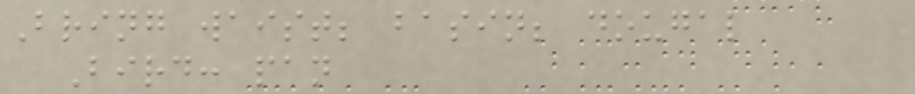Bring waist; basin; dougal
Bird: pan
